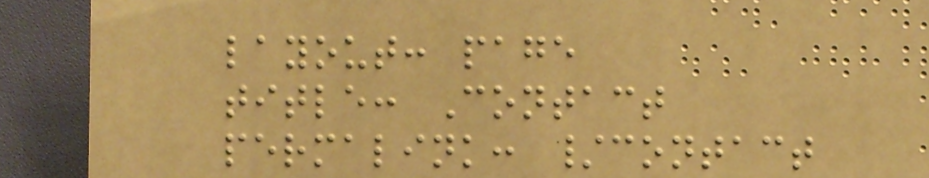layout: page
title: Contact
permalink: /contact
